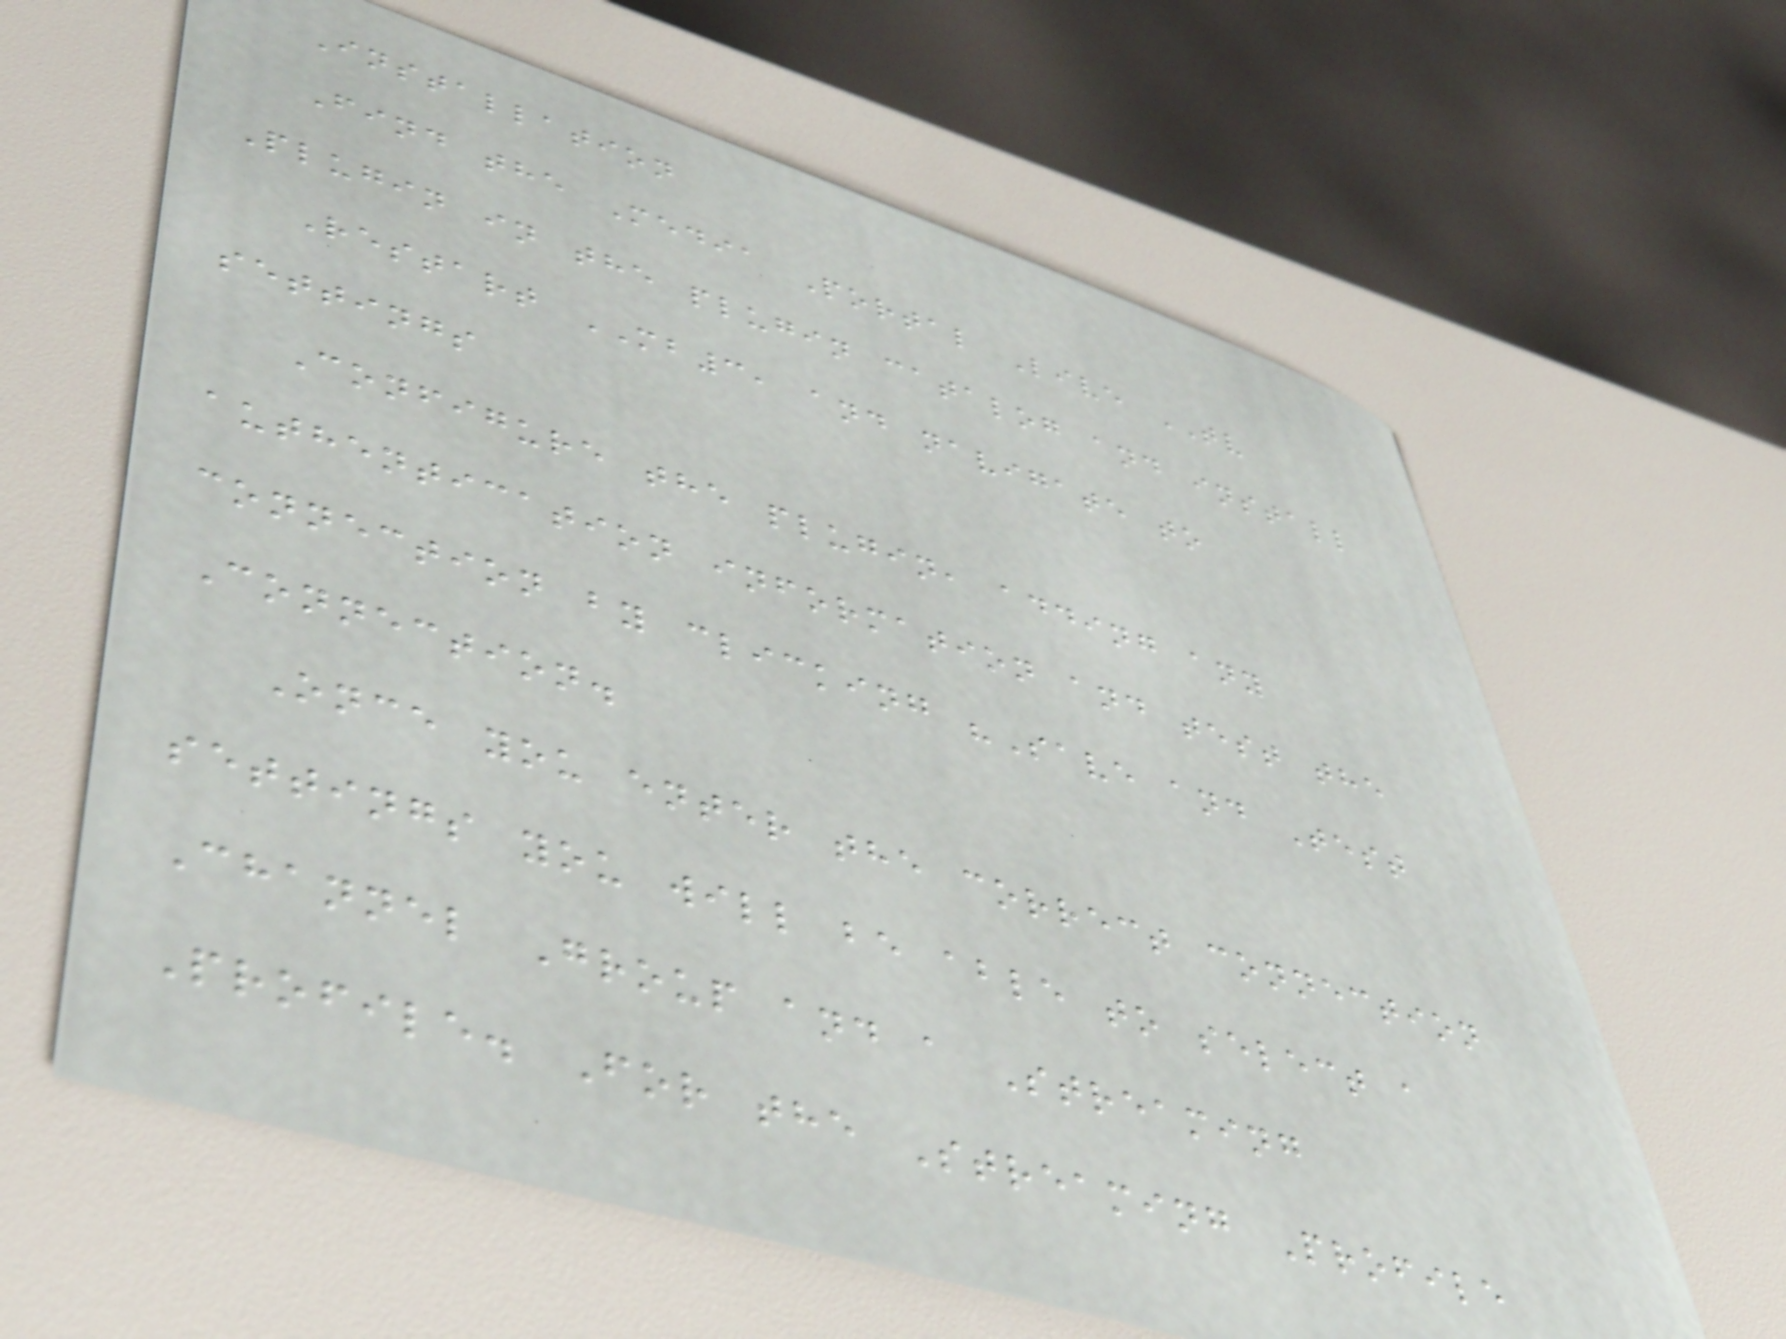Installation
Find the Media Portal Live TV
Plugin in the plugin catalog and install
Restart MB3, and navigate to
settings
Configure the plugin, adding any
authentication information and test the
connection by clicking "Save and Test
Connection.
Once you enter the correct connection
settings you will be able to select a
Channel Group and a Streaming
Profile. For the Streaming Profile
